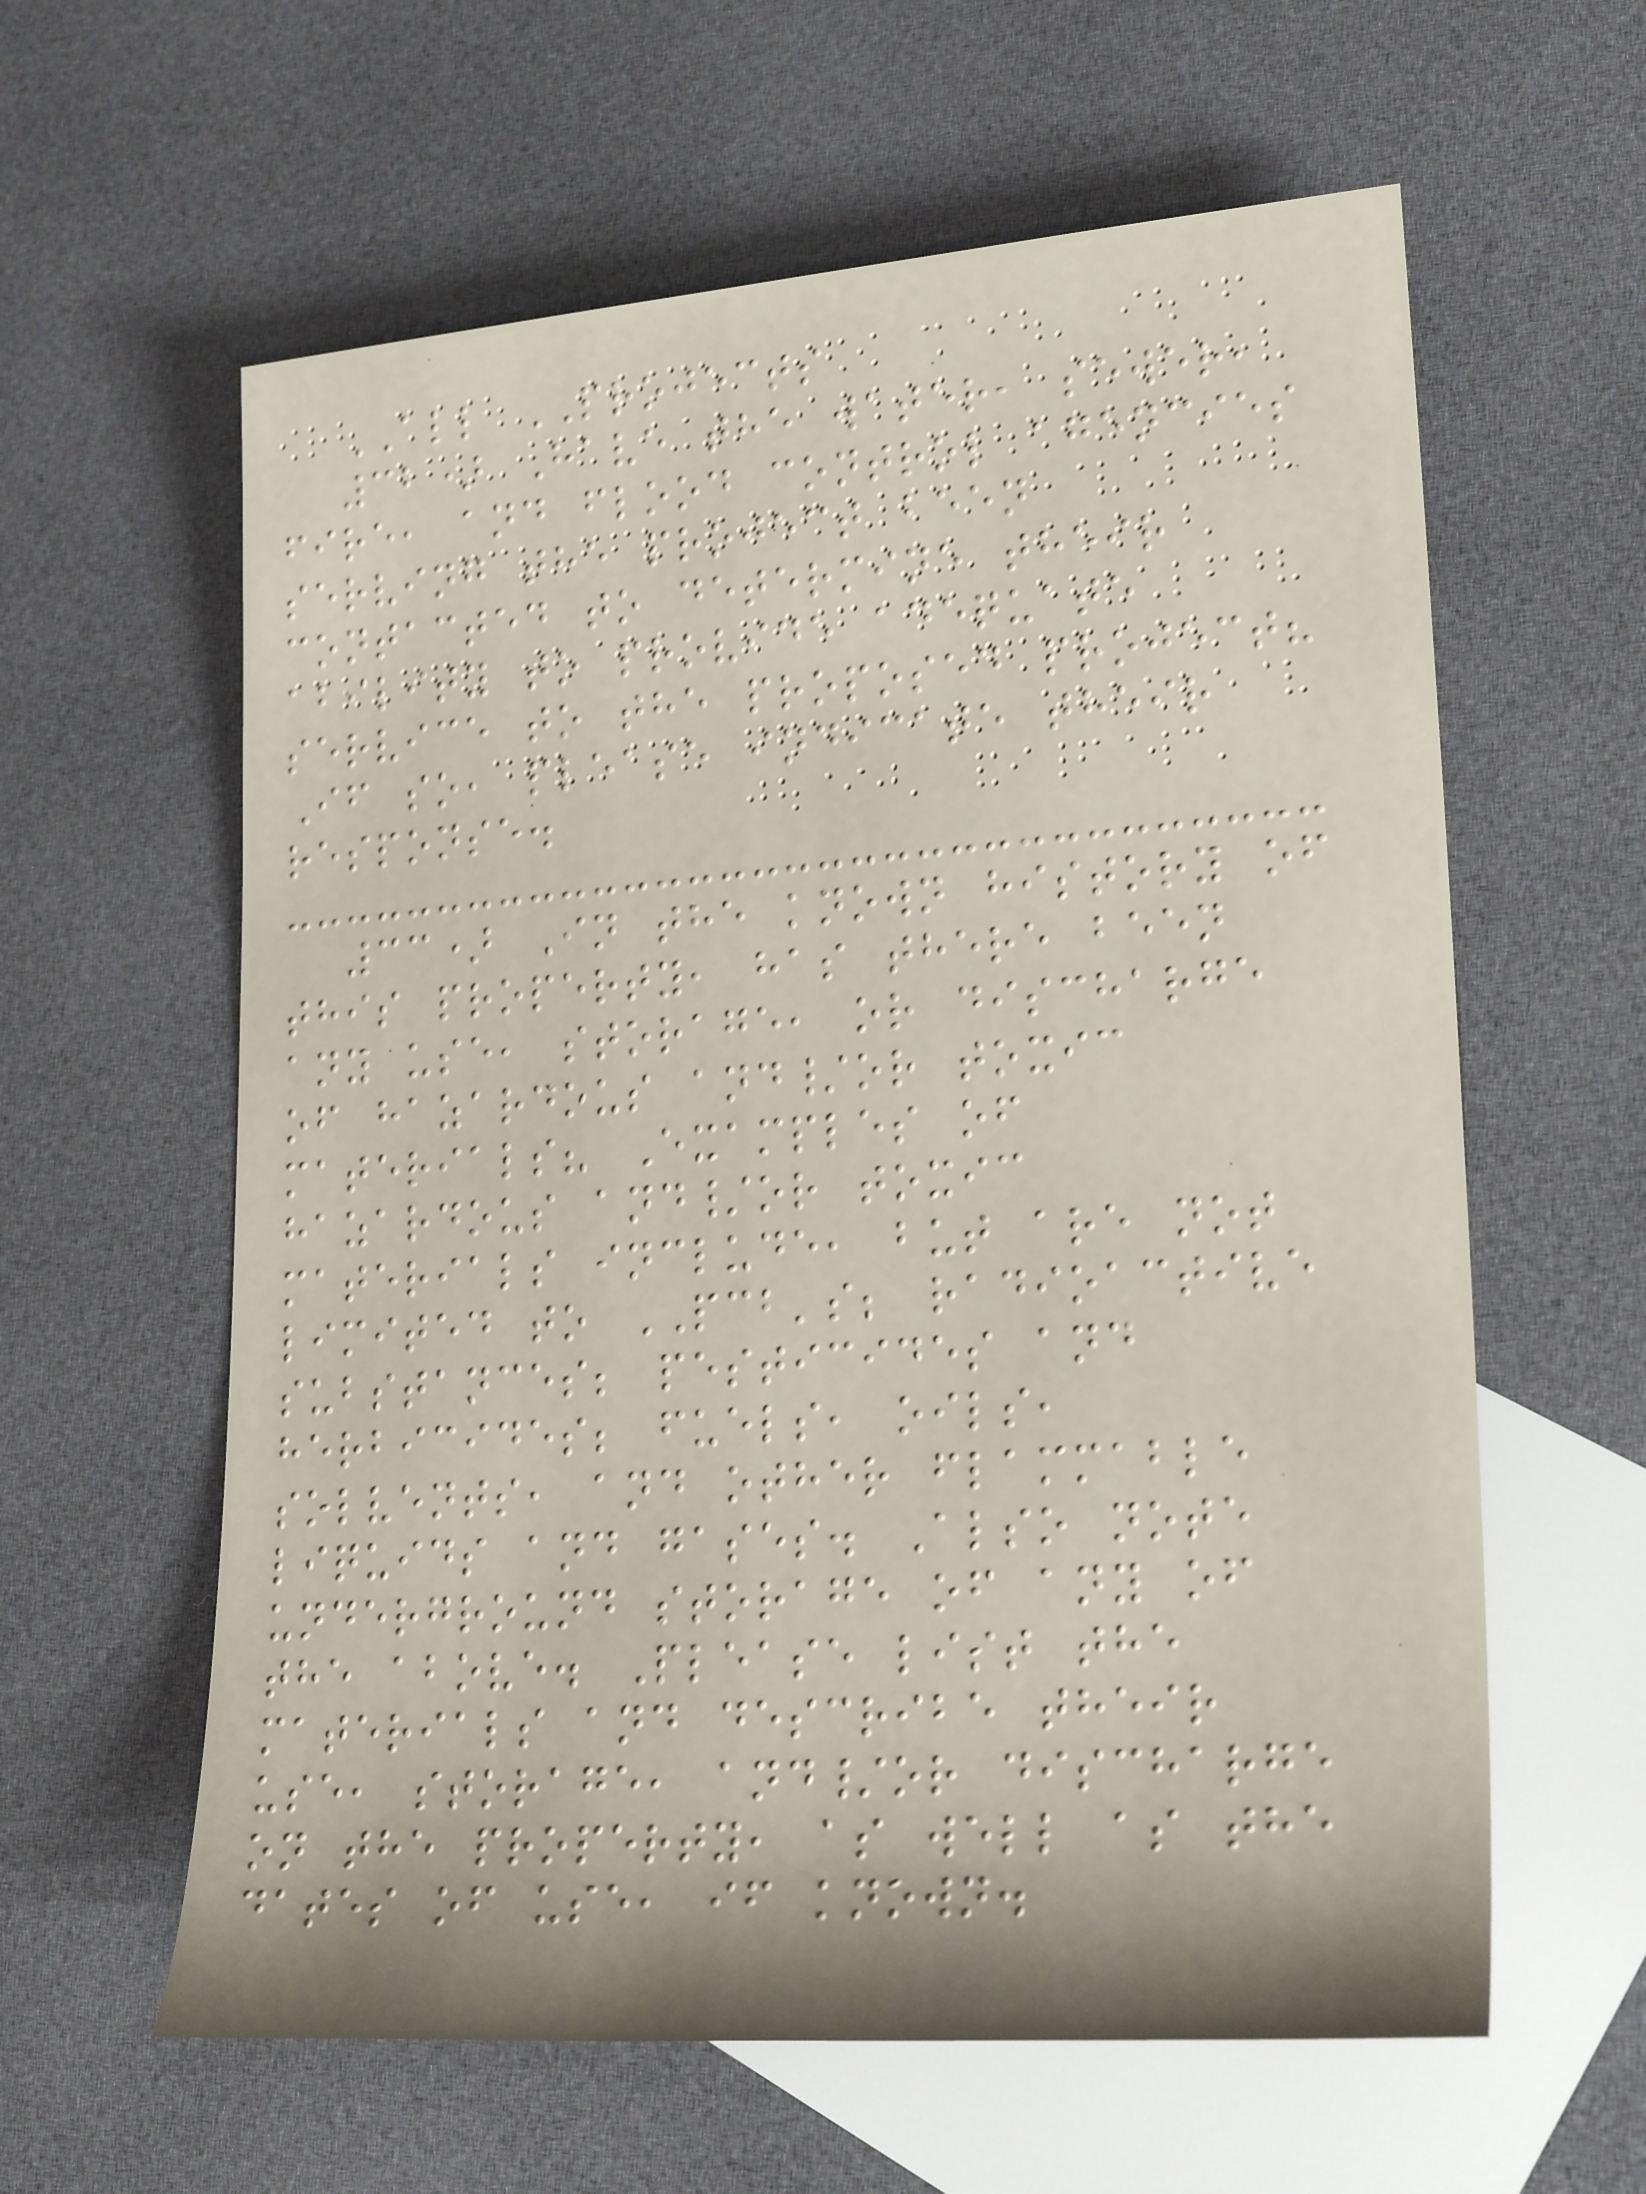ALL PROJECTS
32) Have the water, sewer,
fire, and flood control agencies
serving the project been
contacted to determine their
ability to provide adequate
service to the proposed project?
If so, please indicate their
response.
33) In the known history of
this property, has there been
any use, storage, or discharge
of hazardous and/or toxic
materials? Examples of
hazardous and/or toxic
materials include, but are not
limited to PCB's; radioactive
substances; pesticides and
herbicides; fuels, oils,
solvents, and other flammable
liquids and gases. Also note
underground storage of any of
the above. Please list the
materials and describe their
use, storage, and/or discharge
on the property, as well as the
dates of use, if known.
